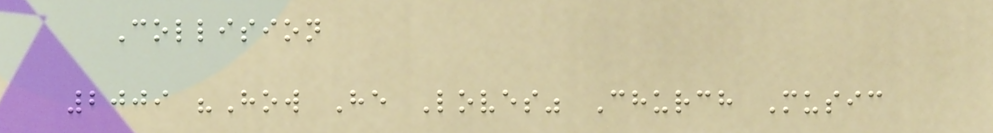Collision
2009 "How He Loves" Church Music
